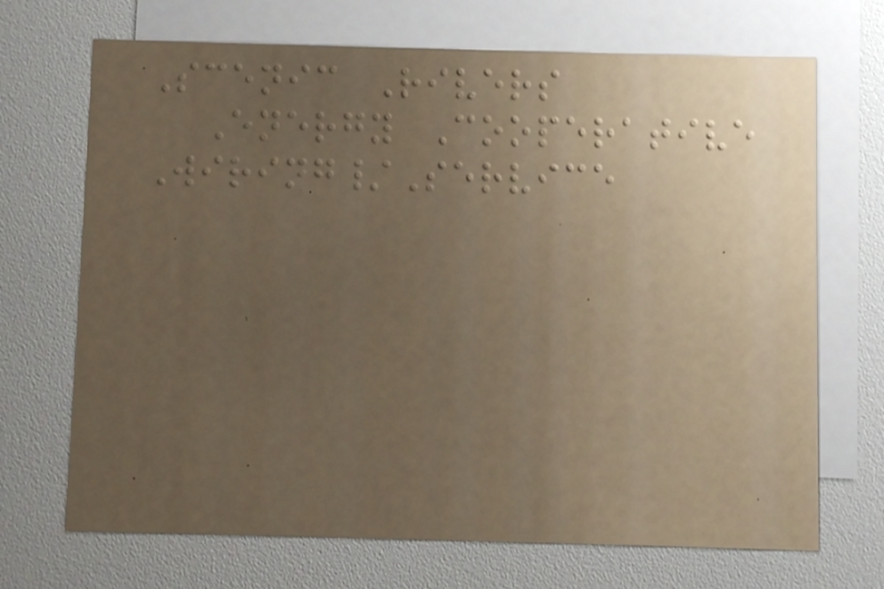Scenic Rivers
Energy Cooperative
Wiring/Service
